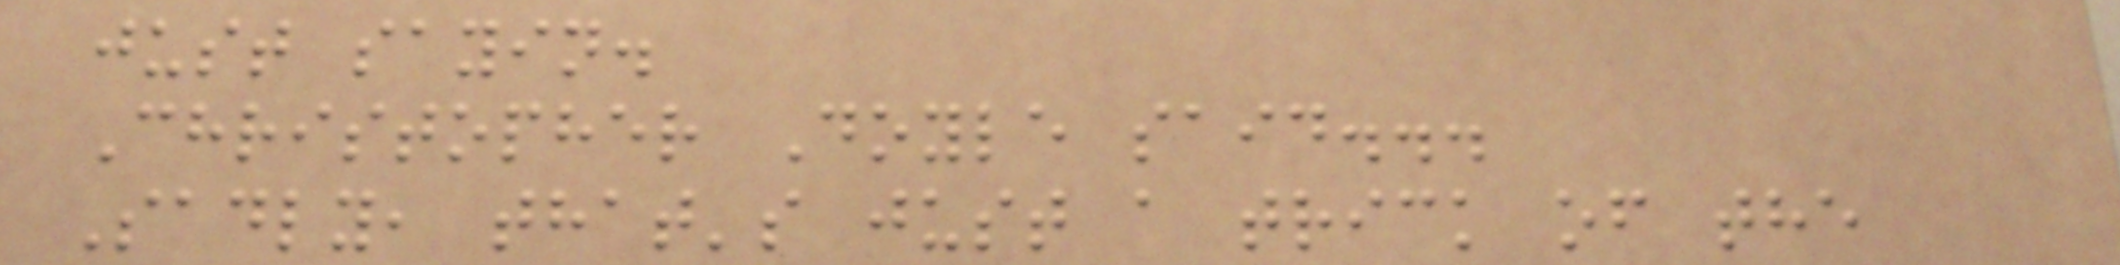just sayin.
Christopher Doyle said...
Sadly, that's just a trick of the
